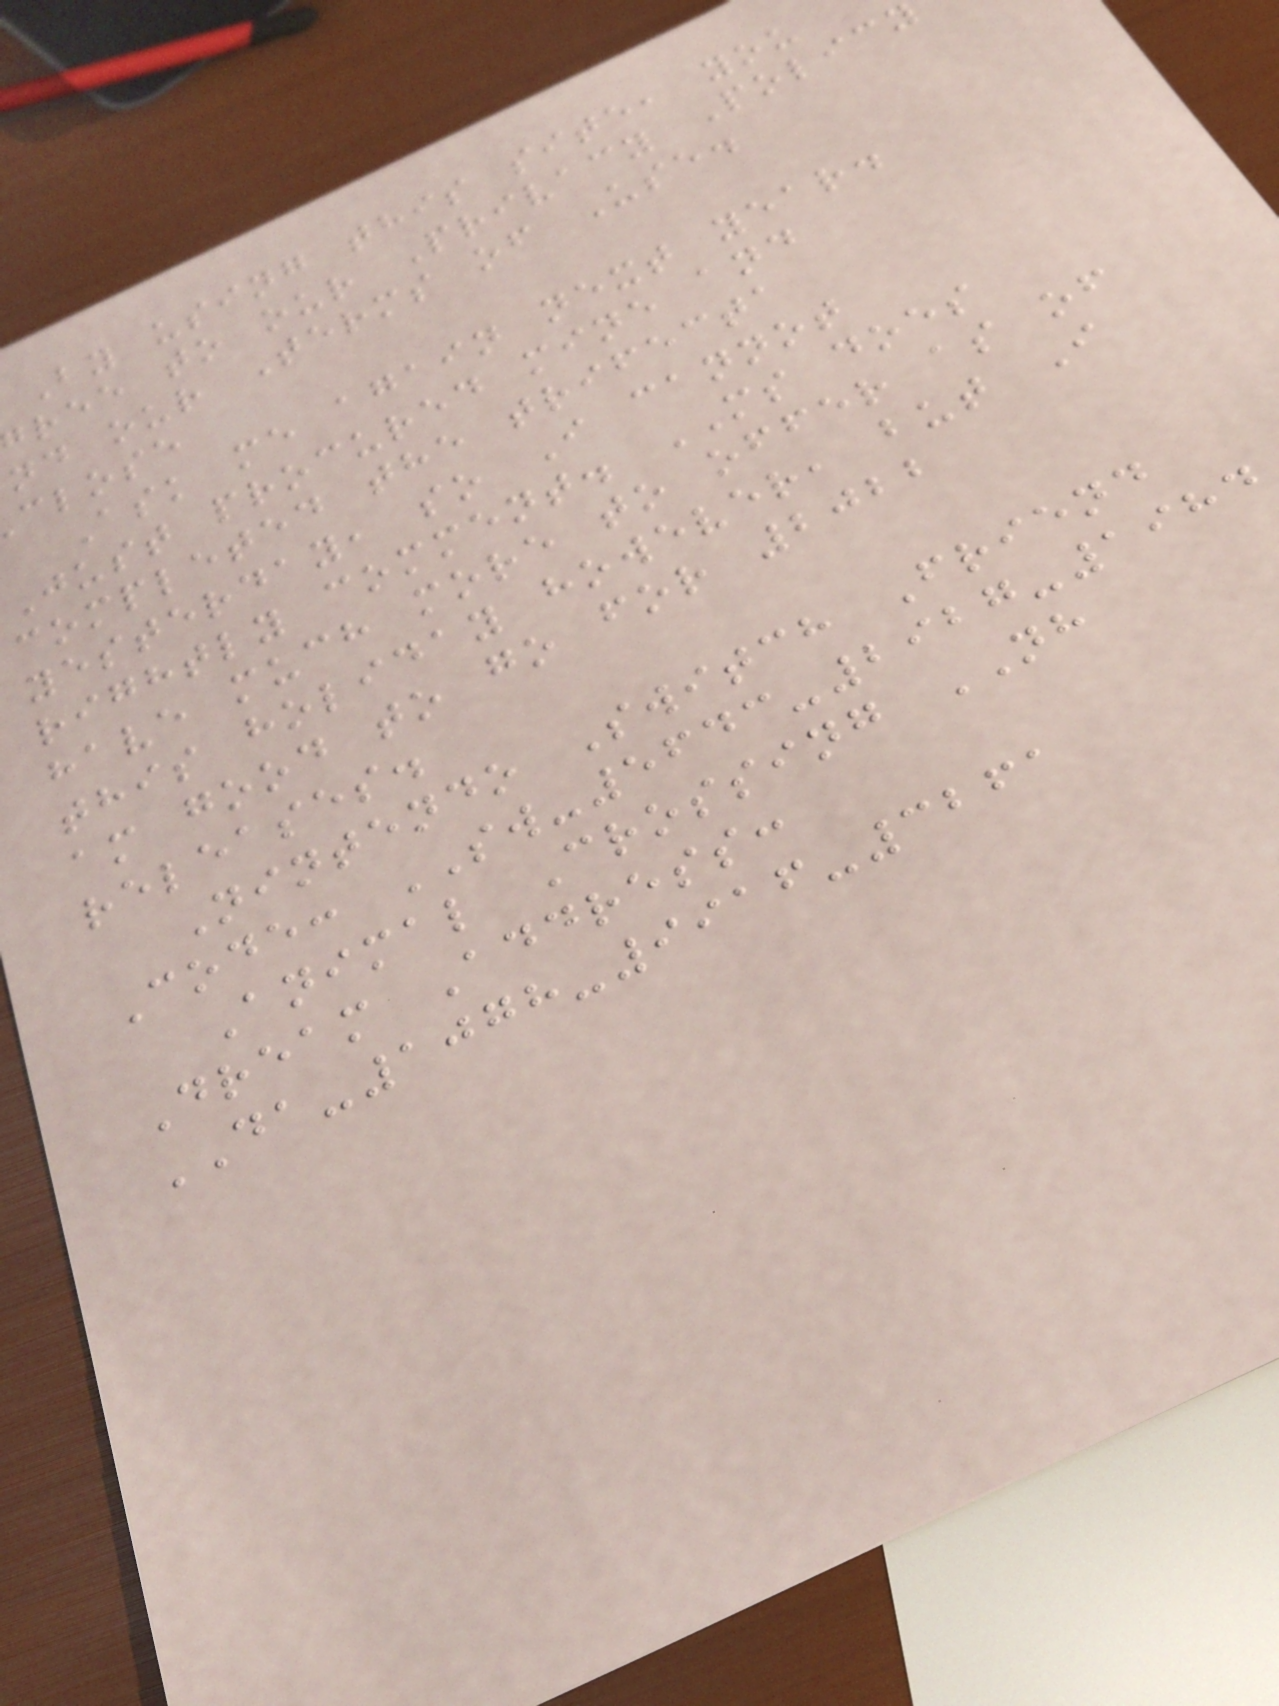By using this site, you
ree to our Privacy Policy
nd our Terms of Use.
close
Ask me again next year.
Just procured mine and
completed the trifecta
yesterday, so I cannot
rightly comment. MS does
have much more to offer as of
this holiday however, but I
am good to go for 2022
releases.
Nintendo Switch Friend
Code: SW-5643-2927-1984
Animal Crossing NH
Dream Address:
DA-1078-9916-3261
